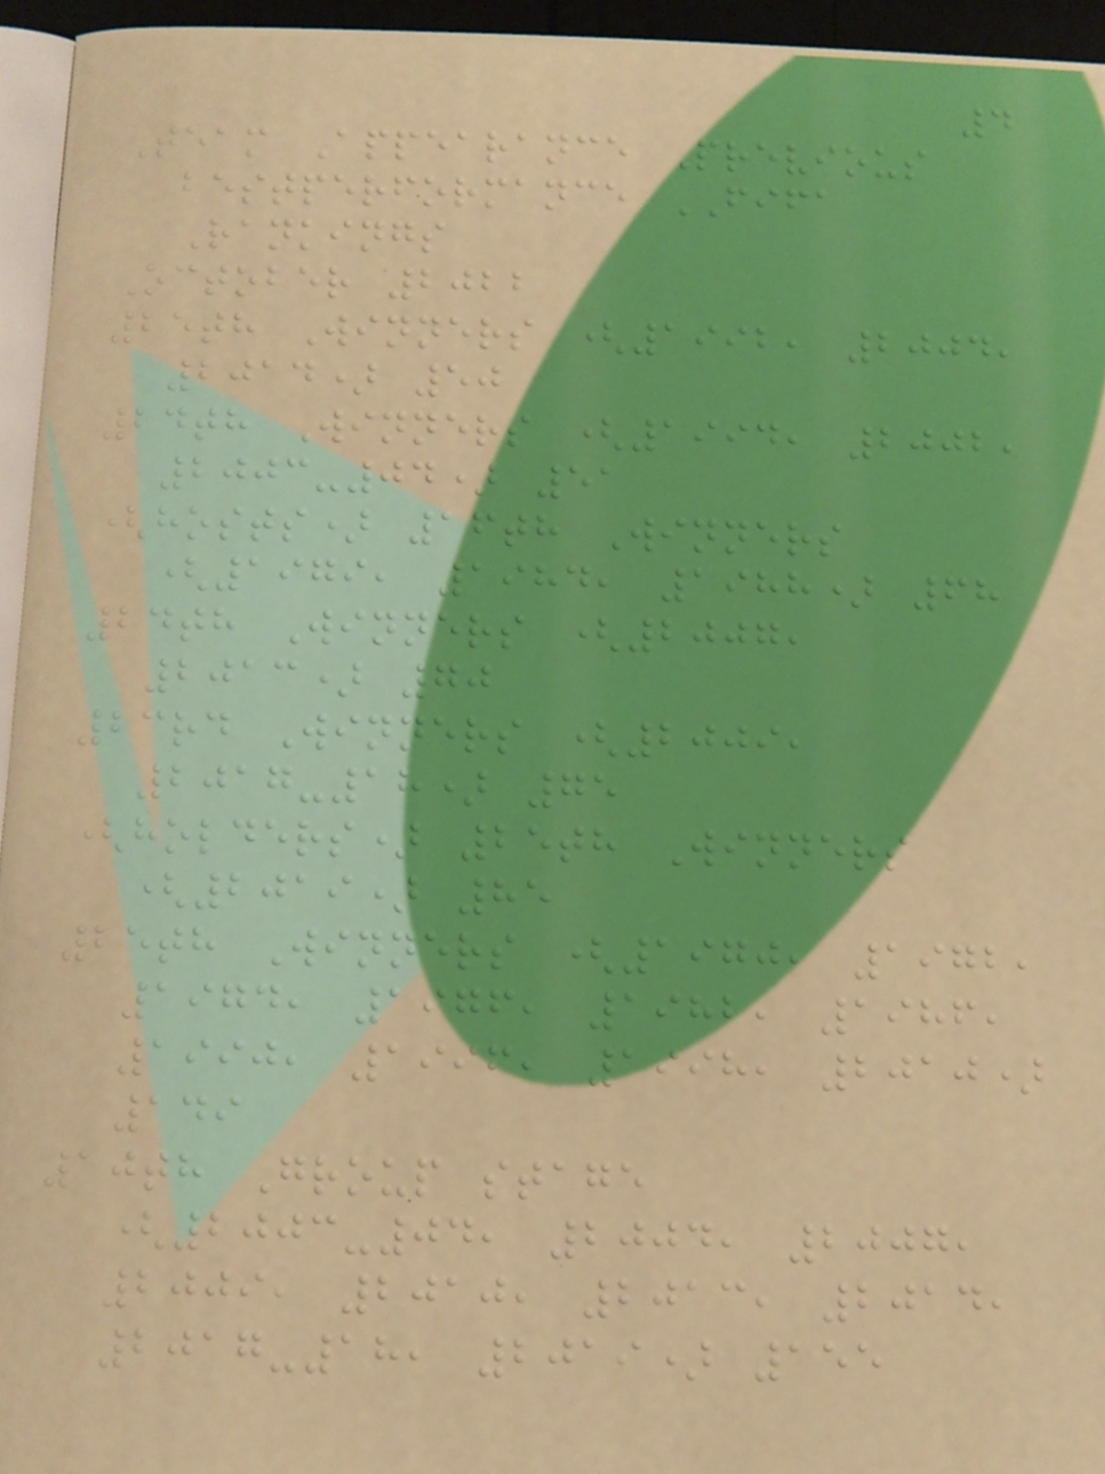4
Team Appearance Previous
bestperformance FIFA
Rankings
October 2022
25th Winners (1992, 2004,
2014) 50
24th Winners (1994, 2002,
2003-04) 51
(hosts) 16th Winners
(1979, 1984, 1988) 68
24th Winners (2007,
2013) 70
23rd Winners (2009,
2017-18) 75
(holders) 25th Winners
(2019) 85
25th Winners (1970, 1972,
1974, 1976, 1982, 1986,
1990, 1996, 1998, 2010)
149
10th Group stage
(2003-04, 2004, 2007,
2009, 2010, 2013, 2014,
2017-18, 2019) 155
